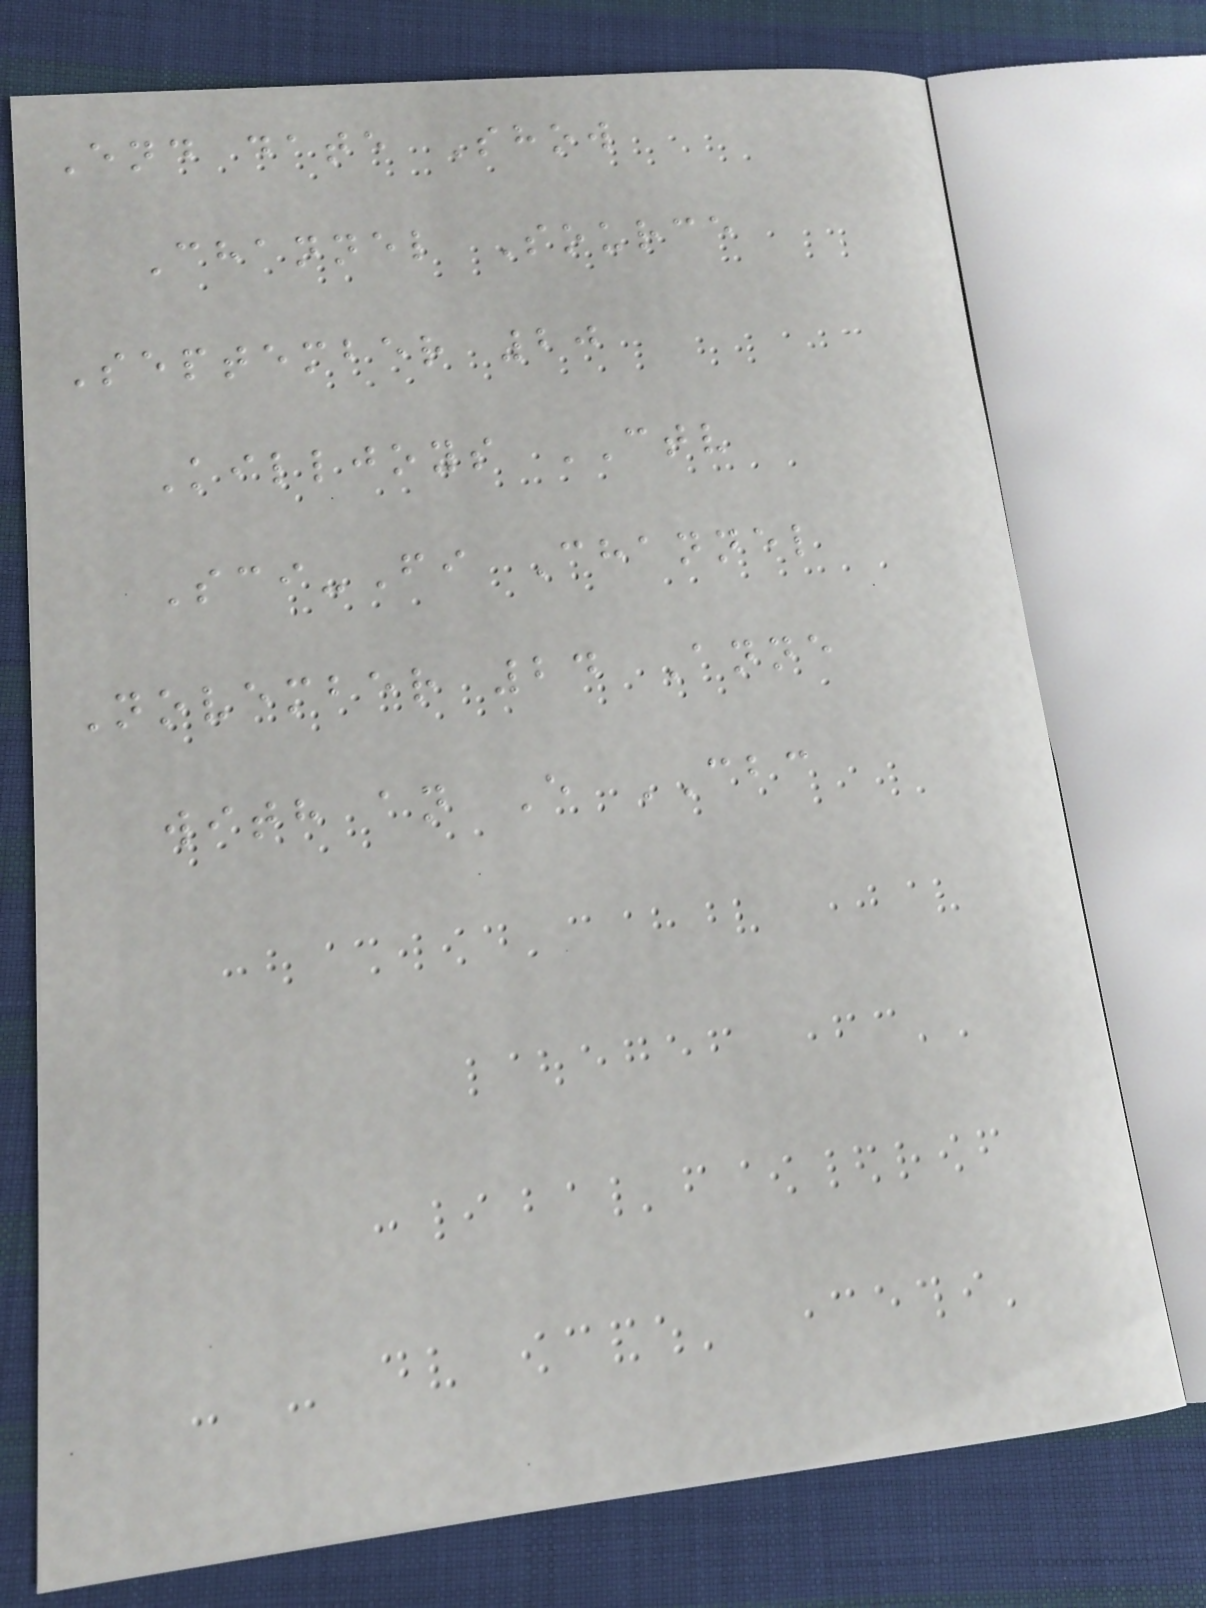End date Show
Channel Source
September 20
Killjoys CTV
Sci-Fi Channel
November 24 Anne
with an E CBC
